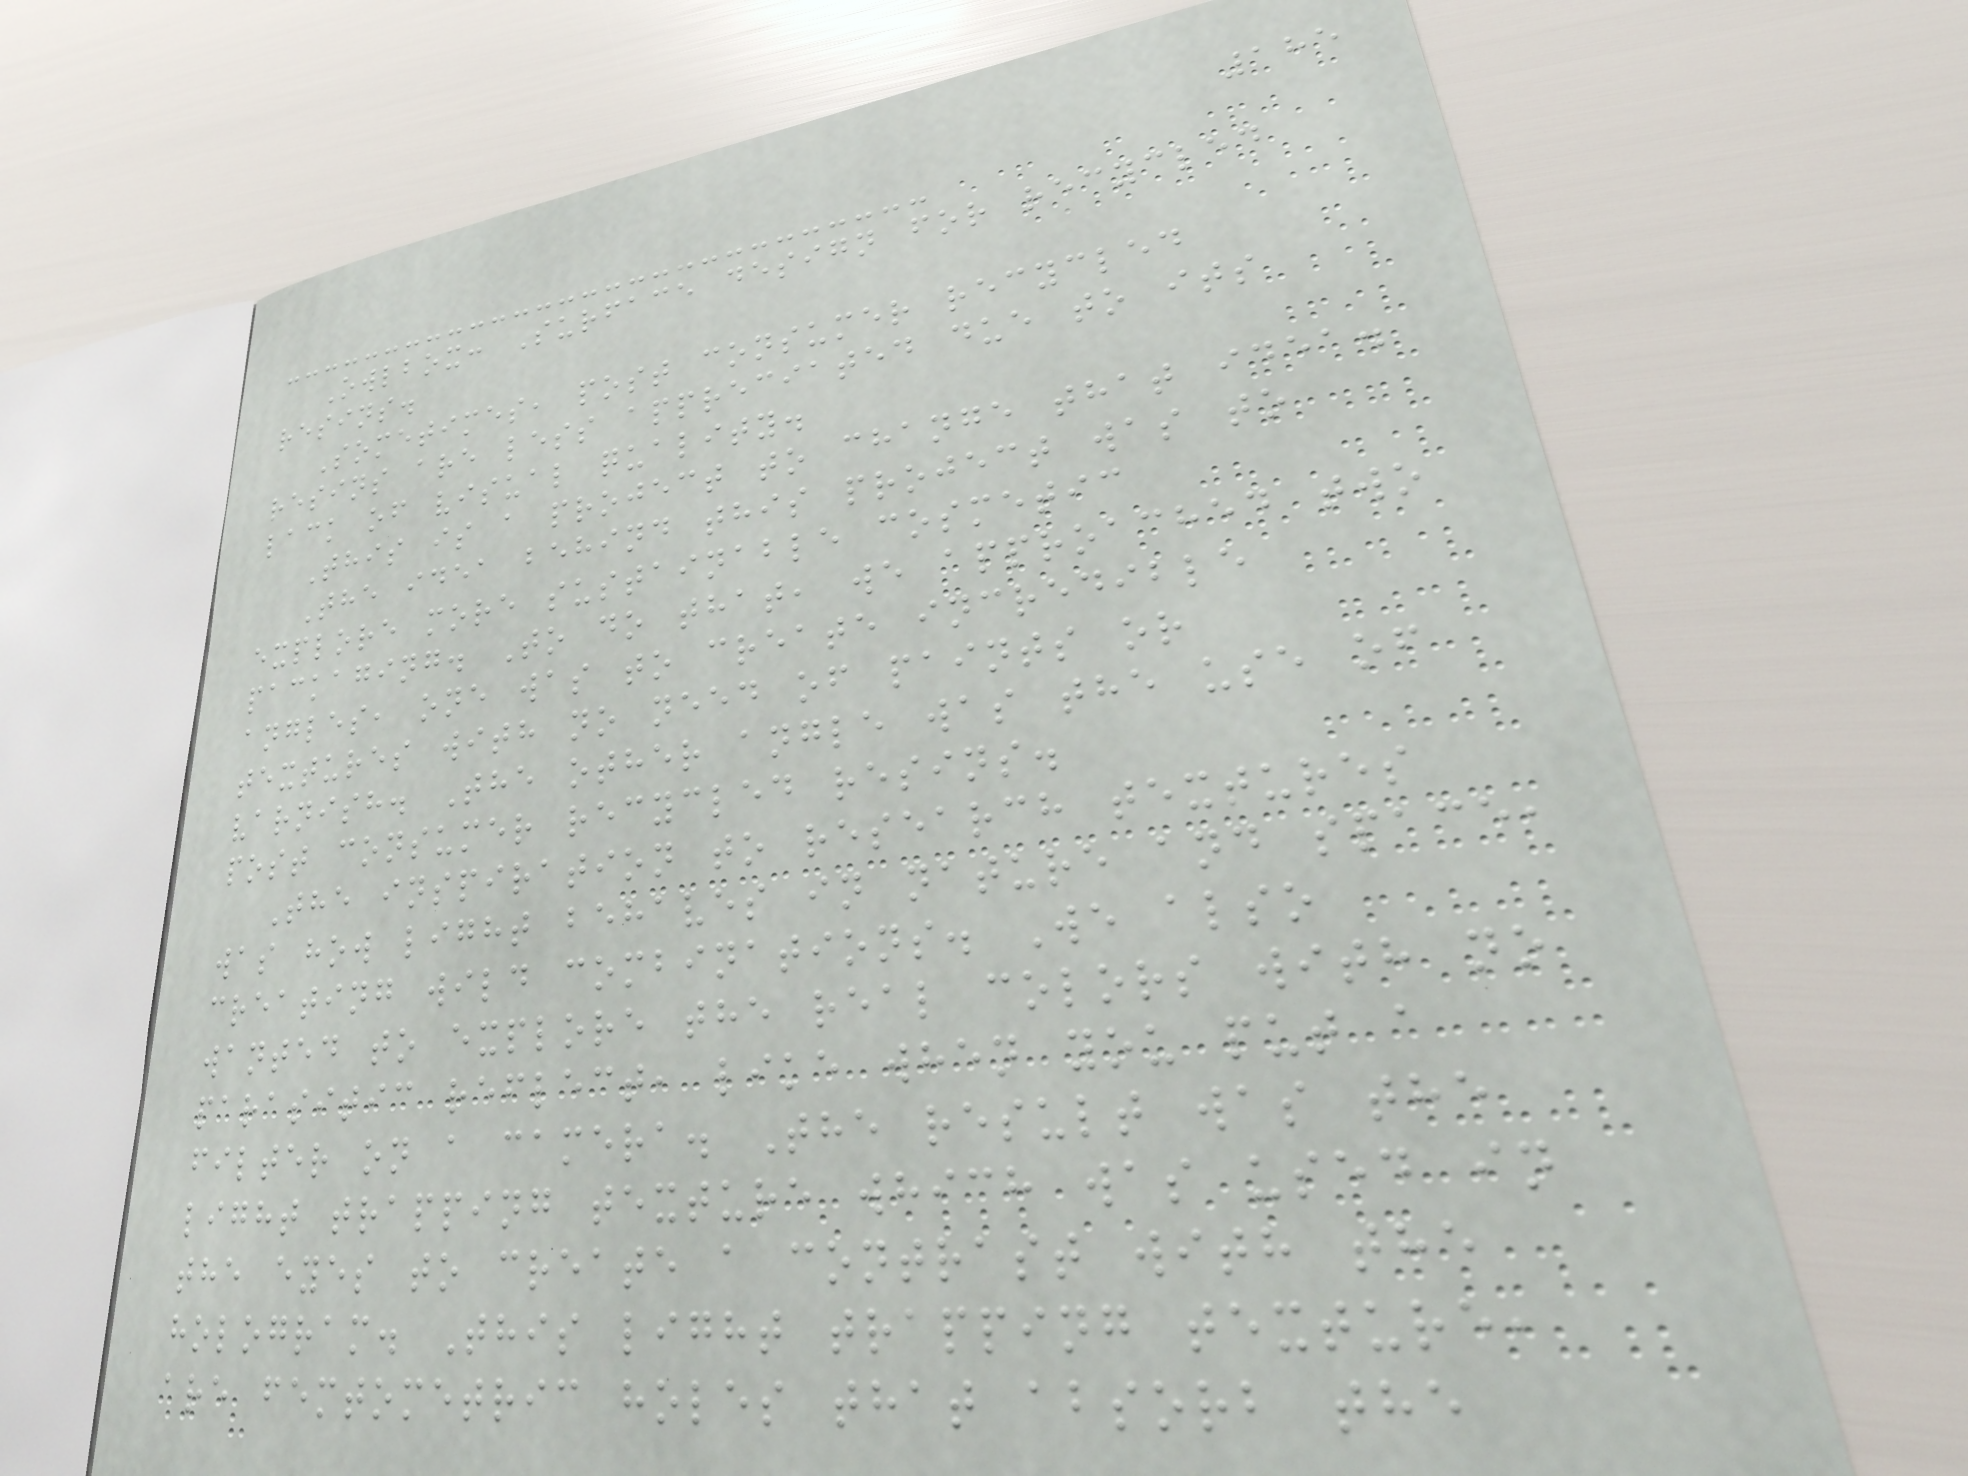185
Owlbox: Surface design for recycled
resins.
Sometimes, post consumer recycled
resins are less appreciated due to its
lack of visual quality.
This is a project to change that idea.
The idea behind this project was to
explore more sustainable cosmetic
packaging. To do that, we approached two
angles, one was to create incredible
textures with no need of paints or
varnish. The other angle was the use of
post consumer recycled resins.
The inspiration to research textures
was how light behaves in nature and space,
creating wild combinations. We also
wanted to explore the real colors with no
parasitic reflect, like when you put a
filter on a camera. The result was the
light trapping texture which was used in
the eyes to create a contrast with the
hologram. This light trapping texture,
are femtometric holes that absorb the
